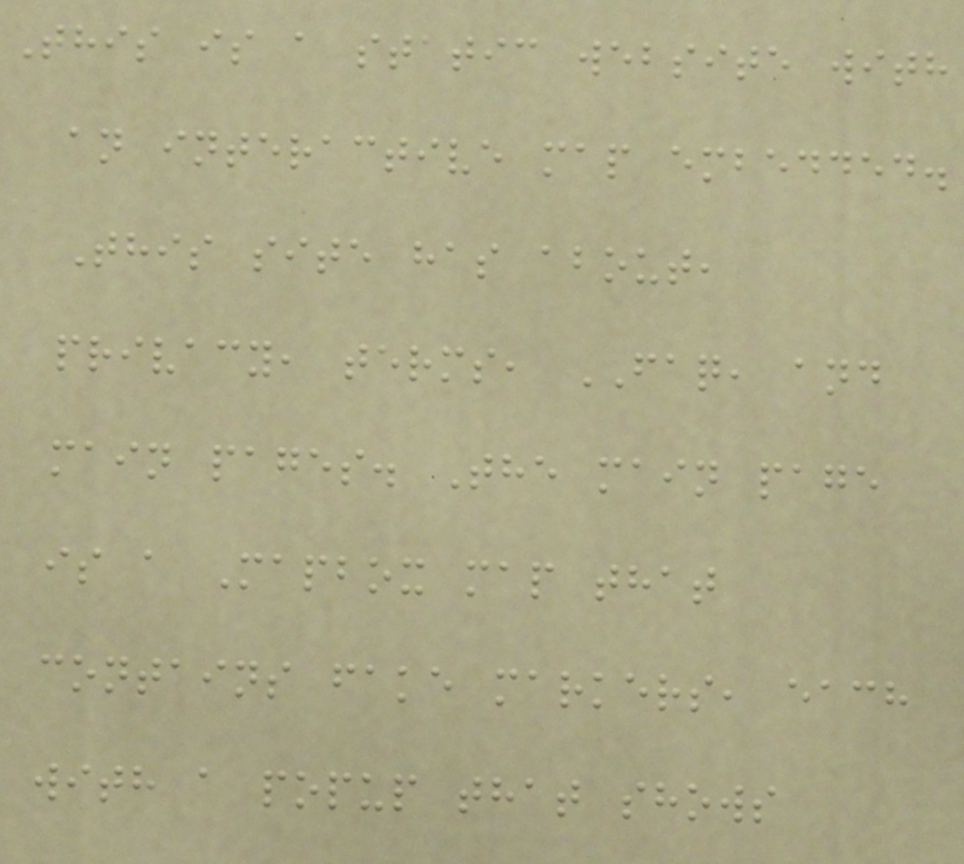This is a static website with
an interactive map embedded.
This site has about,
privacy, terms, FAQ, and
main pages. The main page
is a Mapbox map that
contains fake markers, each
with a popup that shows
